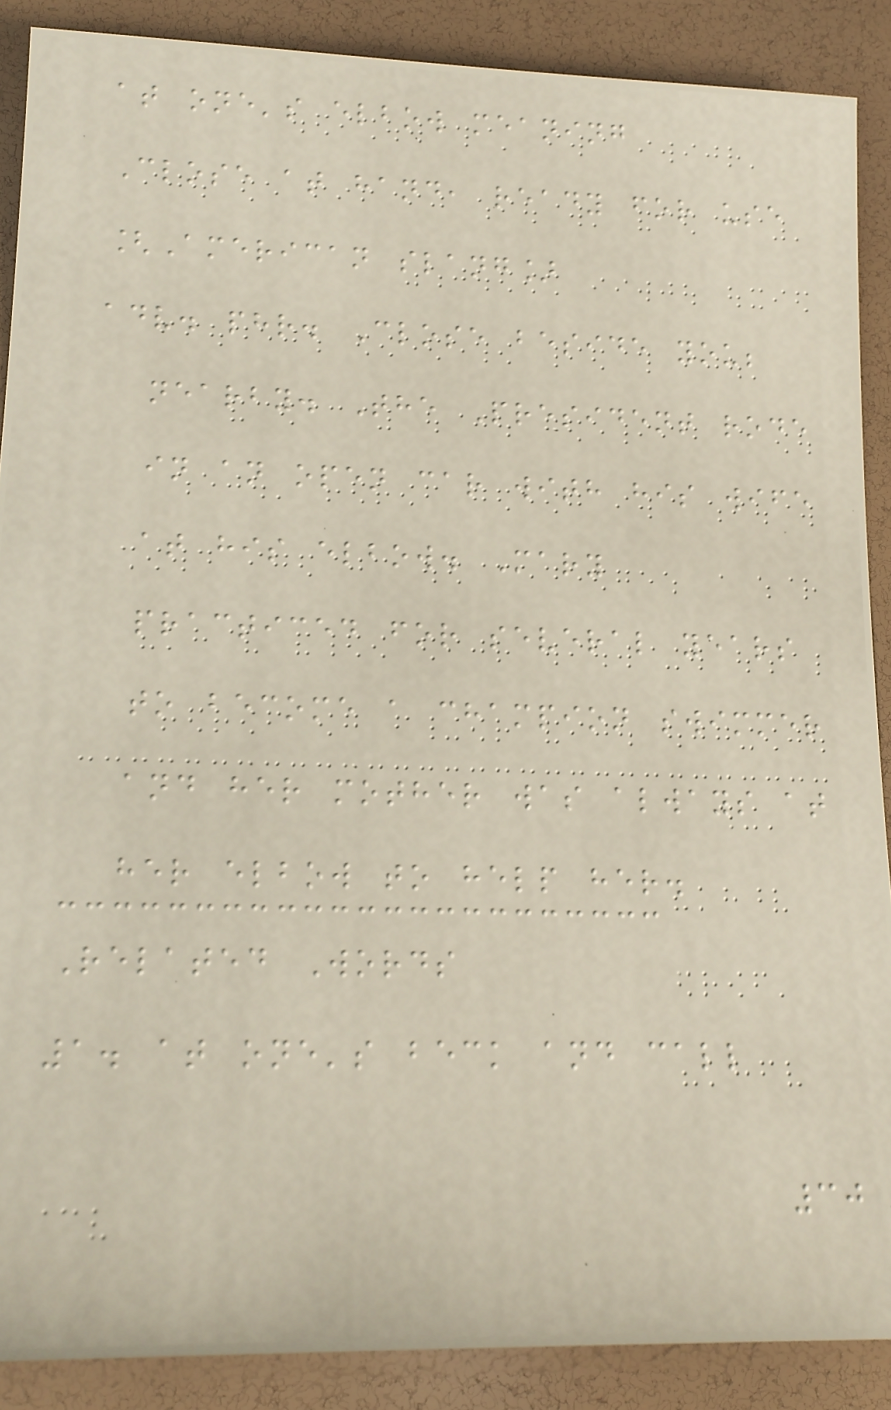at one's elbow meaning
Close at hand, ready for use
[American slang]
adv. phr. Close beside you;
nearby. The President rode
in an open car with his wife
at his elbow. Mary
practiced for several years
to become a champion swimmer
and her mother was always at
her elbow to help her.
Related Words
1. at one's beck and call
30
